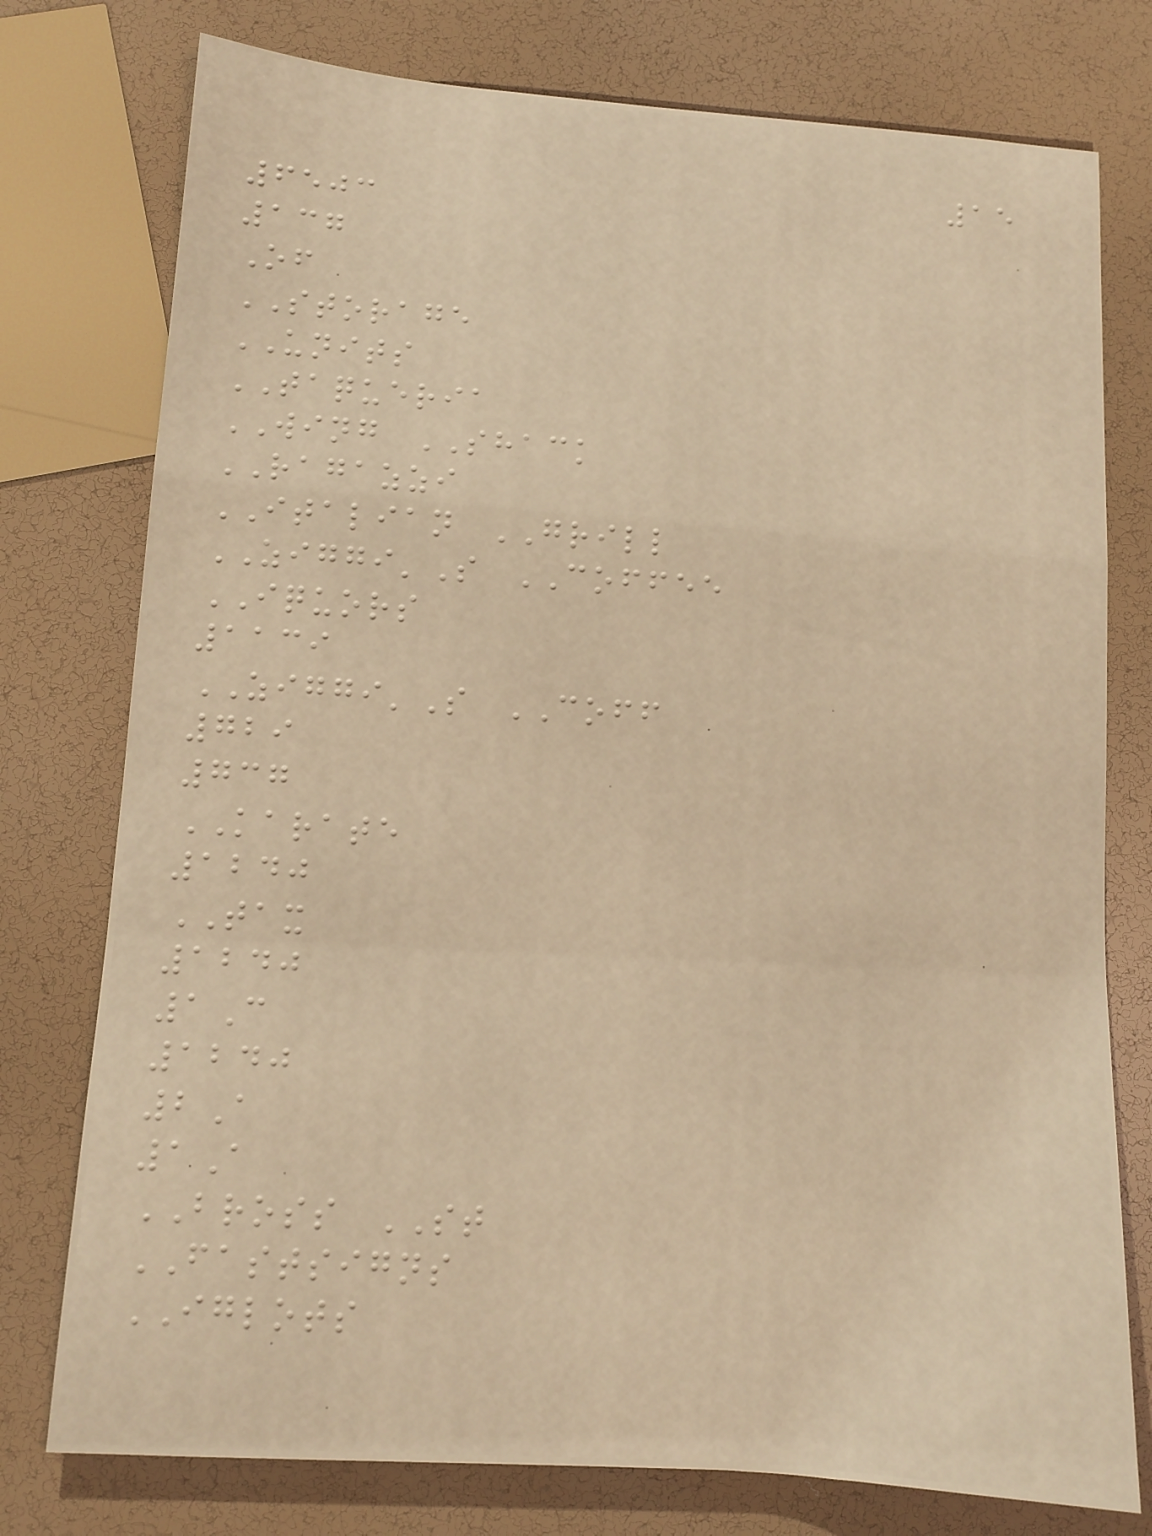15
6503
137
Of
STORAGE
UNITS
TAQUERIA
WING SHACK
RAGAZZI
ITALIAN GRILL
ZIGGI'S COFFEE
IQUORS
1139
ZIGGI'S COFF
729
737
KARATE
1240
TAX
1240
1C
1240
2A
1A
BROSS ST
FASTSIGNS
IGLOTS
